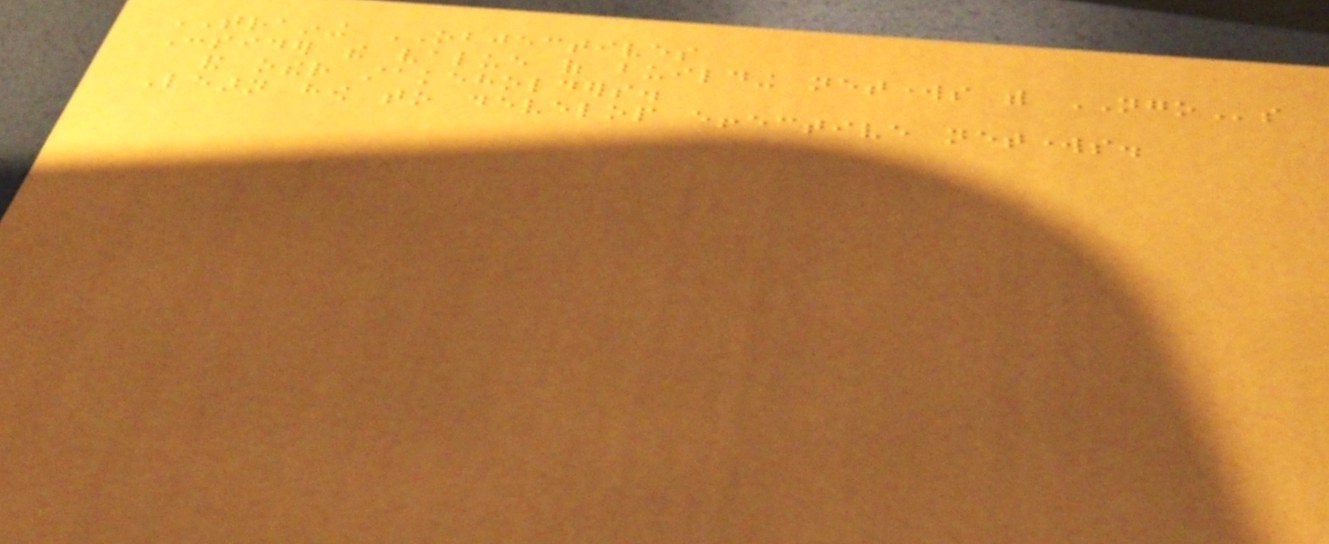TRAINING OBJECTIVES
Consider the value of building networks with NGOs
and other stakeholders.
Learn how to develop effective networks.
